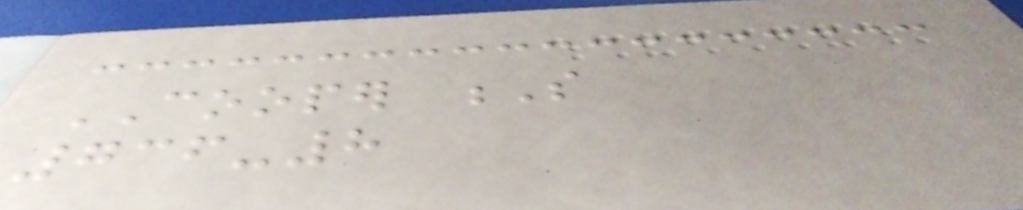COOPER S
736-8
